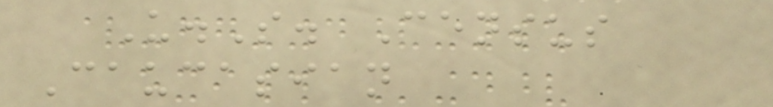U.S. Census
Caucasian
